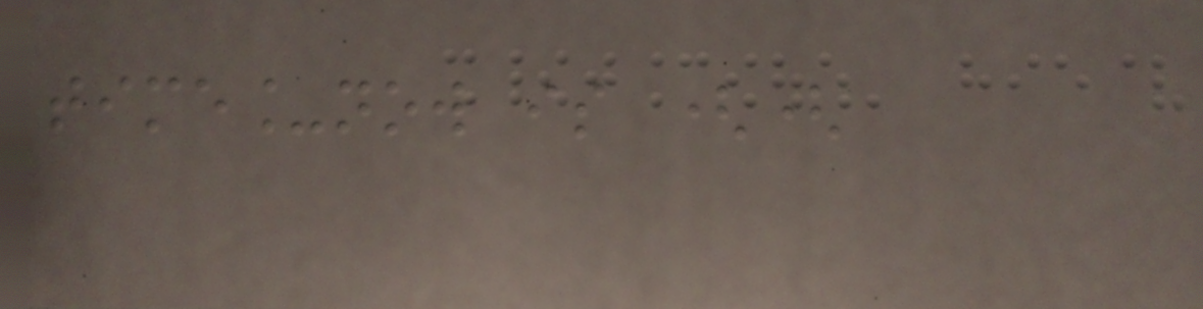time_now is ((
